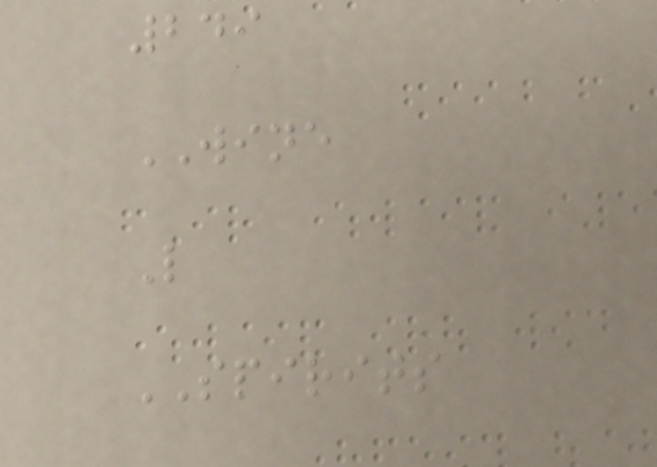249
WINE
L
SPIRITS
